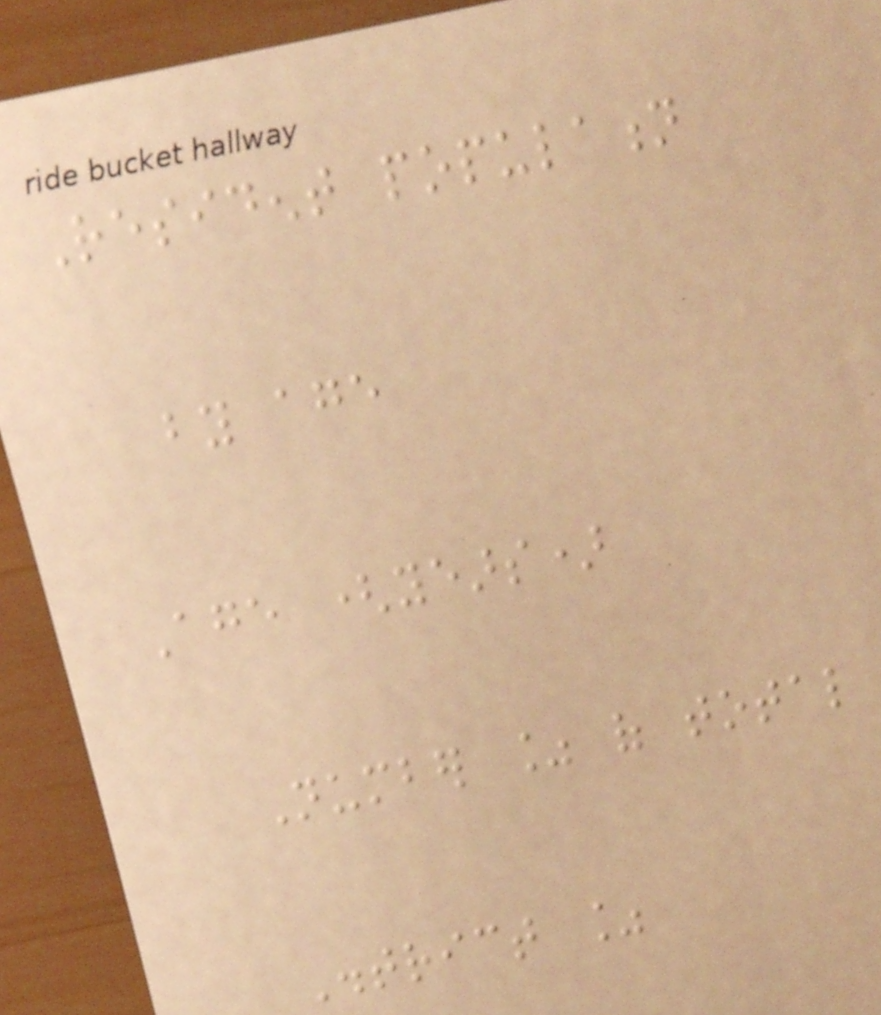Resident population
by age
Age (years)
Number % of total
District %
